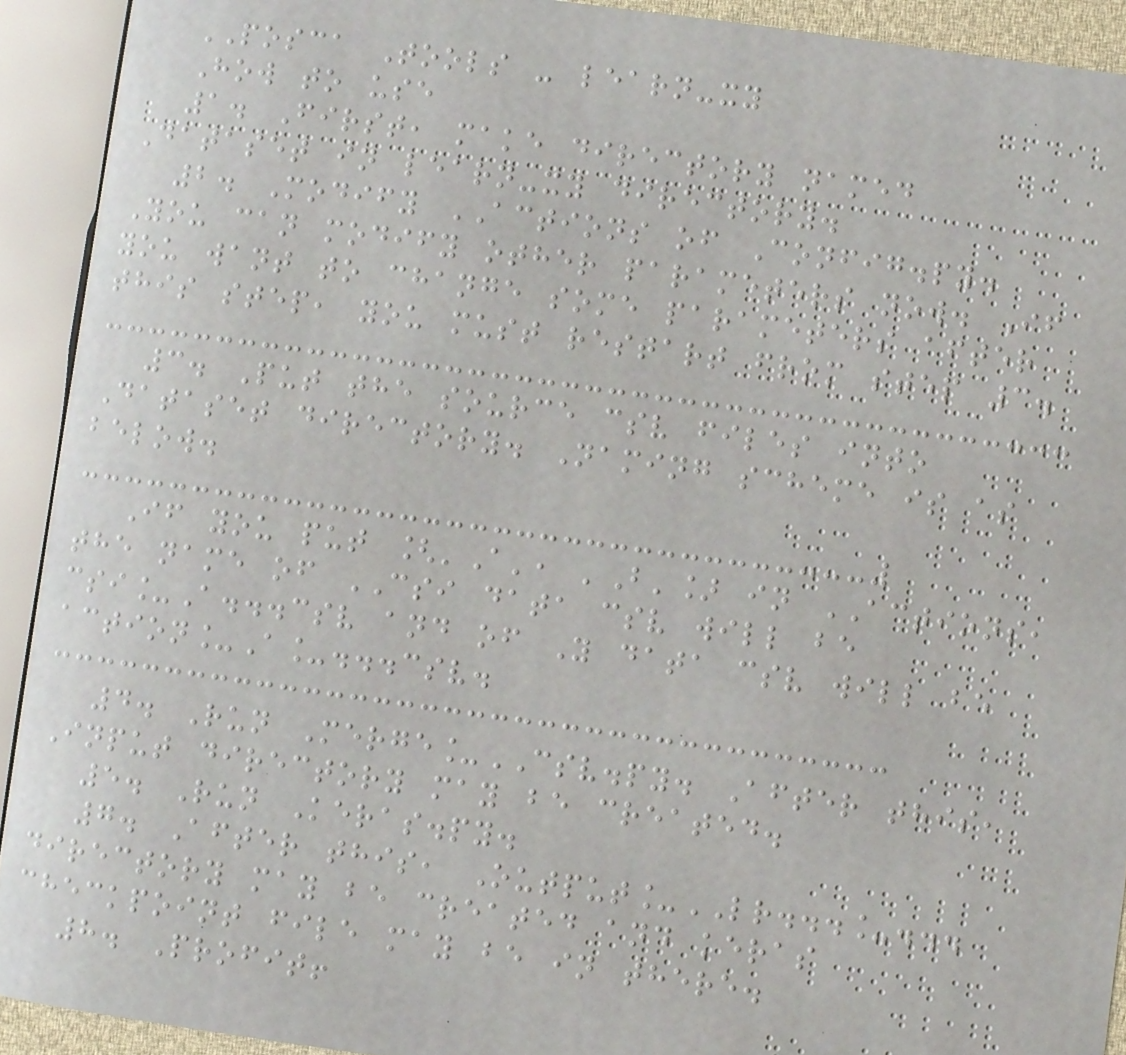POSCA Tools - learn-xy
How to use
1. First, make directory named
Dataset in learn-xy directory.
2. Modify ACTIONS of Config.py.
You can modify other parameters now. If
you want to change some parameters after
this step, you must restart from step 3.
3. Put the source csv files into
Dataset directory. Naming scheme is as
below.
If you put ['A', 'B'] in ACTIONS,
the name of CSI data csv will be
csi_A...csv and of Y data csv will be
action_A_...csv.
4. Run Merge_CSV.py. After this,
Input directory may be created.
5. Run Keras.py.
7. After this, Output_LR..._...
directory may be created and keras
checkpoint file may be in there.
8. Profit!
